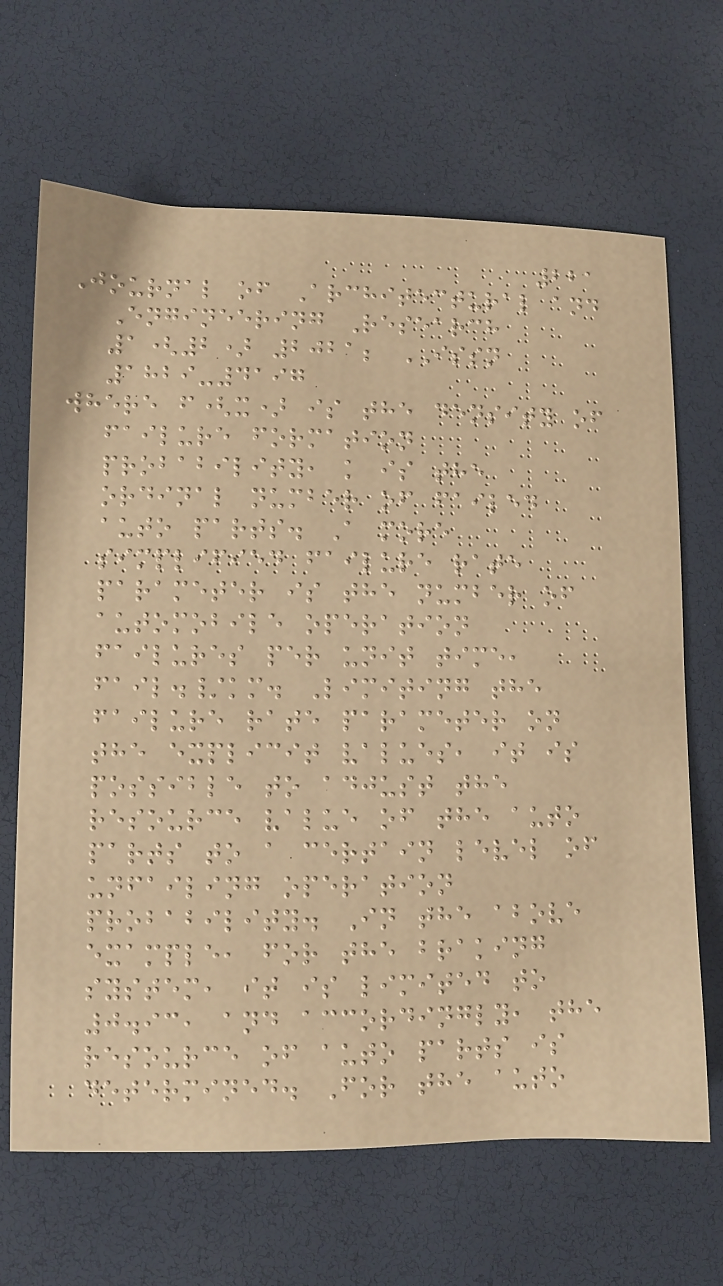221
Journal of Architectural and
Engineering Research
1(2) 2021; ISSN
1829-4197
where f(x) is the density of
failure formation
probability, k is the
ordinal number of failed
auto parts. A more
simplified failure rate
parameter is the number of
automobile operation
failures per unit time,
fail./km. Limiting the
failure rate parameter on
the explicit values, it is
possible to adjust the
resource value of the auto
parts to a certain level of
unfailing operation
probability. In the above
example, for the braking
system, it is limited to
0.93, and accordingly, the
resource of auto parts is
determined. For the auto
